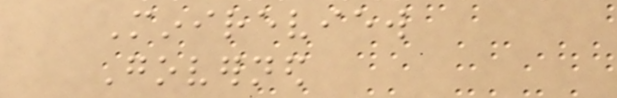Minireview
Governed
